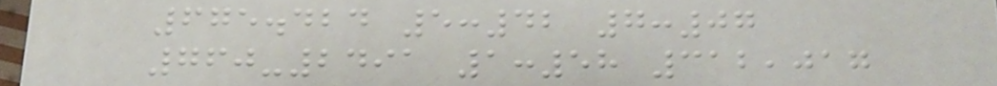675.424 5:42 7:07
760-2491 1:58 312,017
